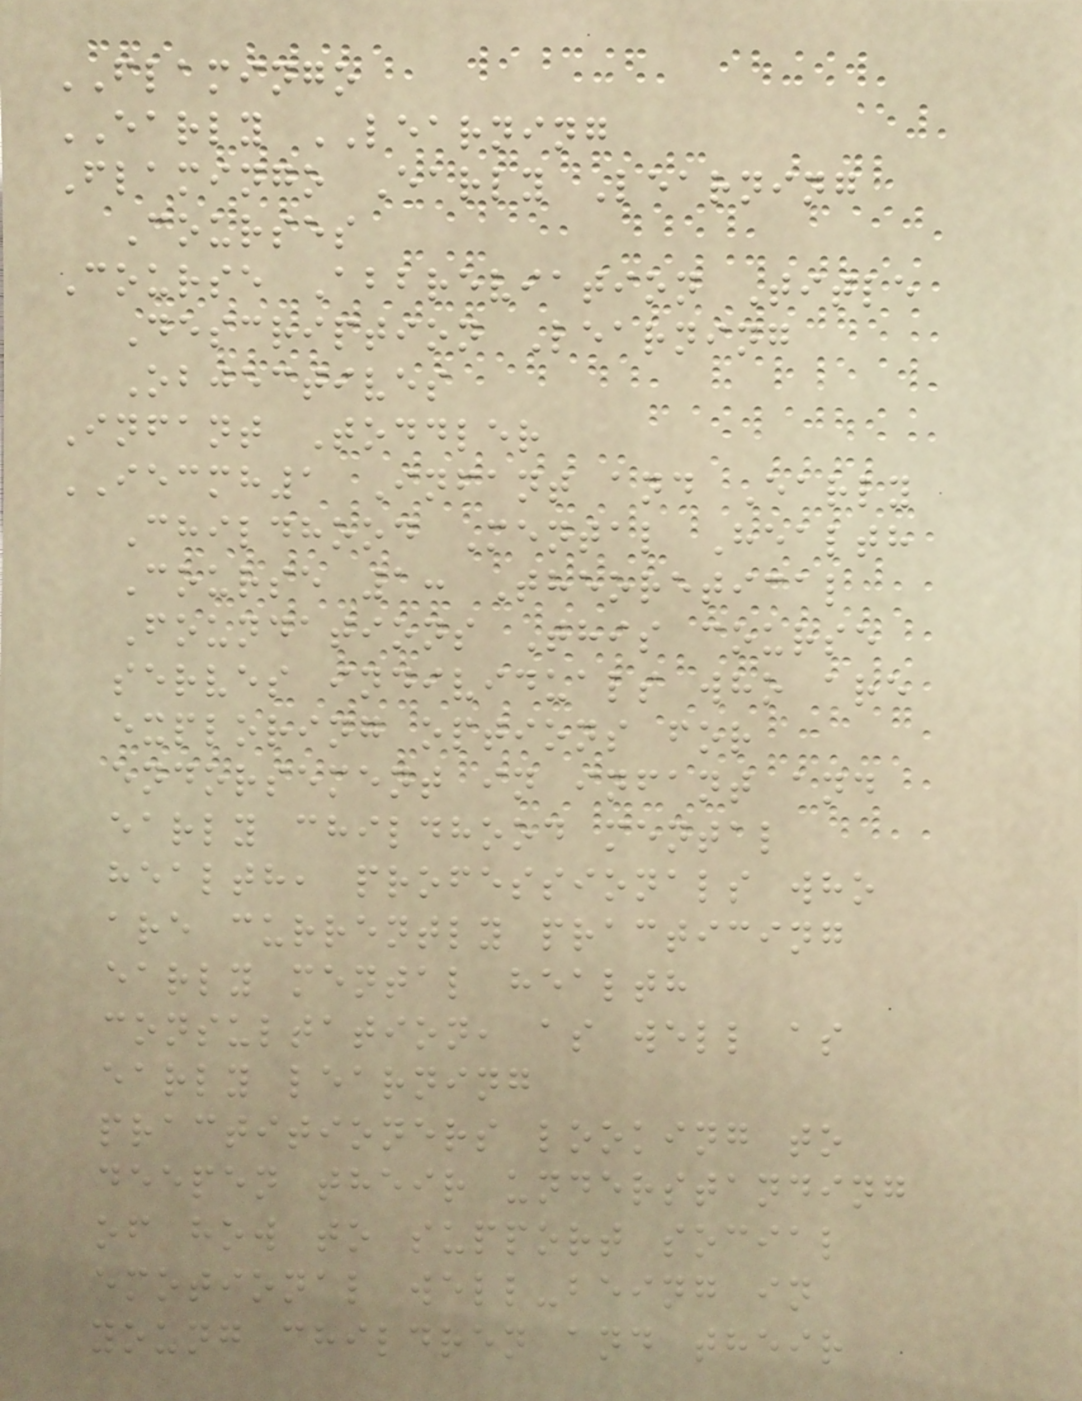FLAMINGO
EARLY LEARNING
Flamingo Early Learning
Courses
Course Abbreviation Title
Description Learning
Objectives
Infant Toddler
IECMH1 Infant and Early
Childhood Mental Health
Course 1: Theoretical
Foundations This course
serves individuals who are
exploring options for
endorsement in infant and
early childhood mental
health, professionals who
are currently practicing
early mental health
consultation, as well as
early learning
practitioners looking to
deepen their understanding
of how to support social
emotional well-being in
young children and their
